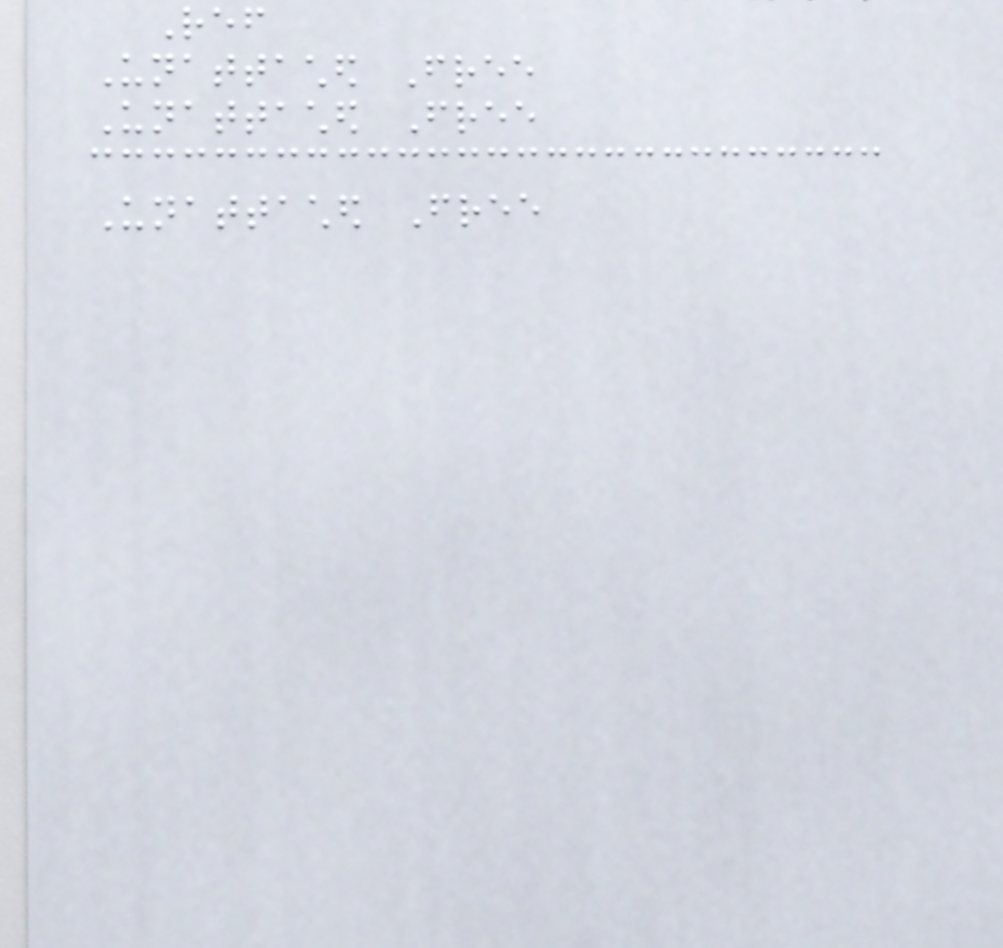Ref
Unattached Free
Unattached Free
Unattached Free
